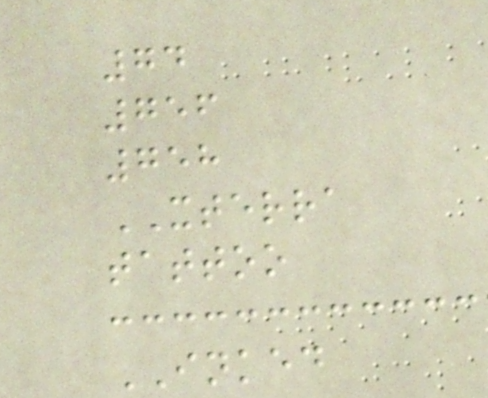74
756
758
XTERRA
tattoo
INKED
